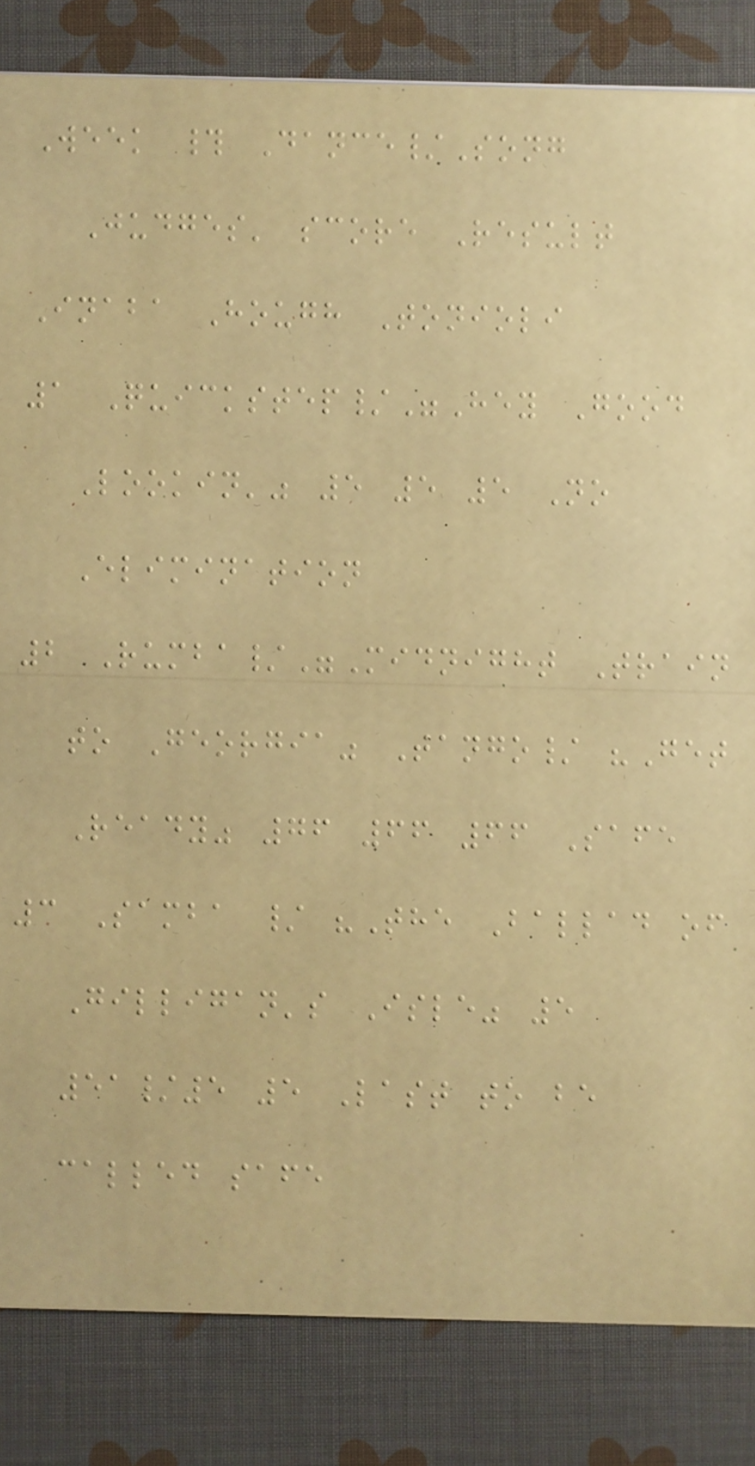Week # Dance/Song
Judges' score Result
Inaba Hough Tonioli
1 Quickstep/"Hey Good
Lookin'" 5 5 5 No
Elimination
2 Rumba/"Midnight Train
to Georgia" Tango/ "Get
Ready" 76 66 66 Safe
3 Samba / "The Ballad of
Gilligan's Isle" 5
51/5 5 Last to be
called safe
